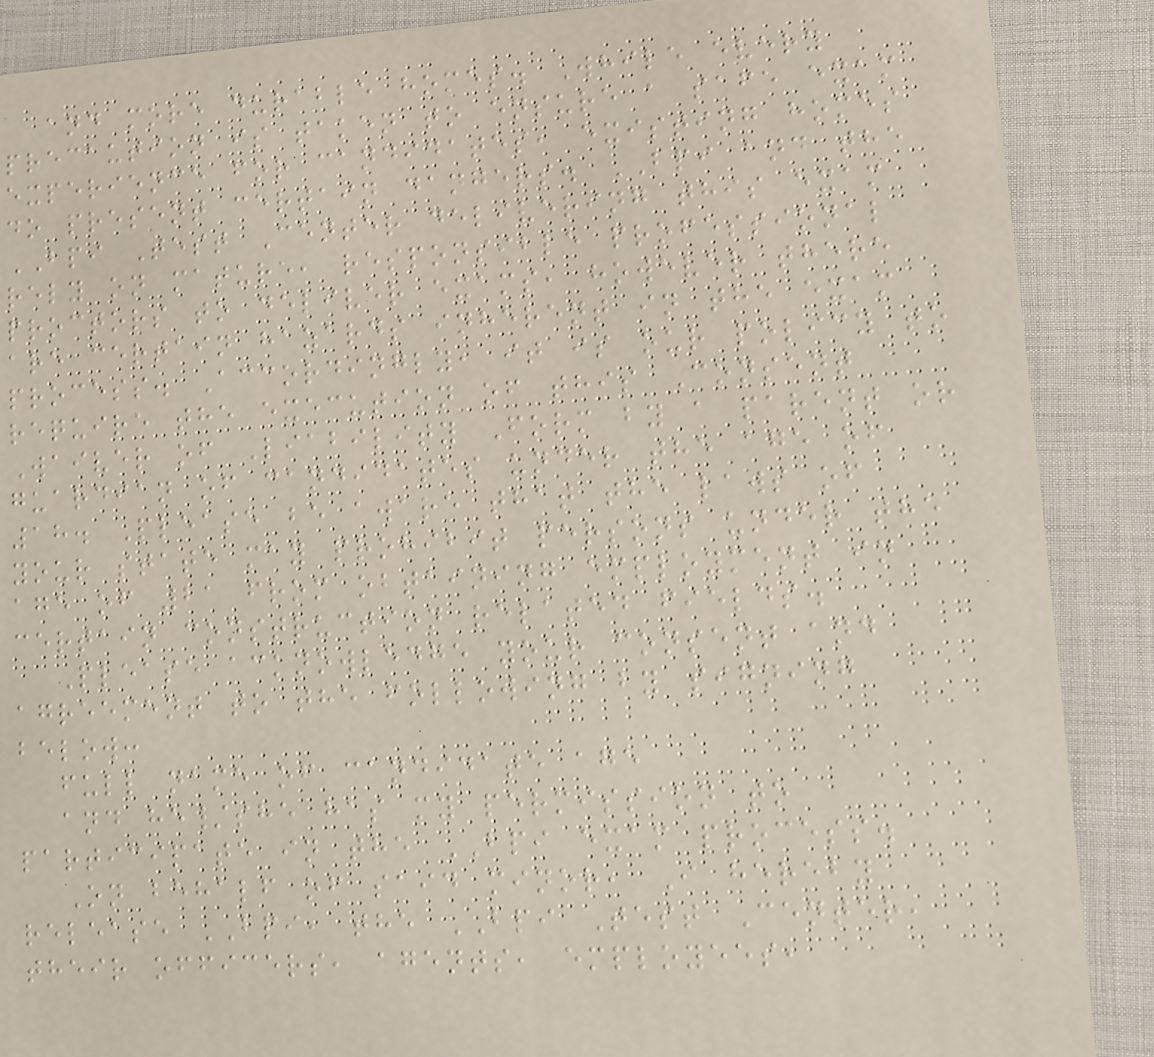and more durable homes. While every
precaution is taken to ensure a safe exam
experience for candidates, existing homes
do present certain dangers. BPI and the
BPI Test Center delivering this exam
rely on mature, responsible professional
proctors to deliver exams, however there
are certain hazards inherent in the exam
process. Accordingly, it is our policy to
require the execution of this Consent
Waiver of Liability Form by a parent or
guardian of candidates under the age of
18. Please be aware that the laws of
your state may prohibit persons under the
age of 21 from obtaining employment in
certain construction related fields.
Please acknowledge your consent and
agreement to the following by signing
below:
full name of candidate age
and he/she has my permission to
participate in the BPI exam process.
On behalf of said minor, I hereby
release BPI, the BPI Test Center,
their officers, agents, employees,
